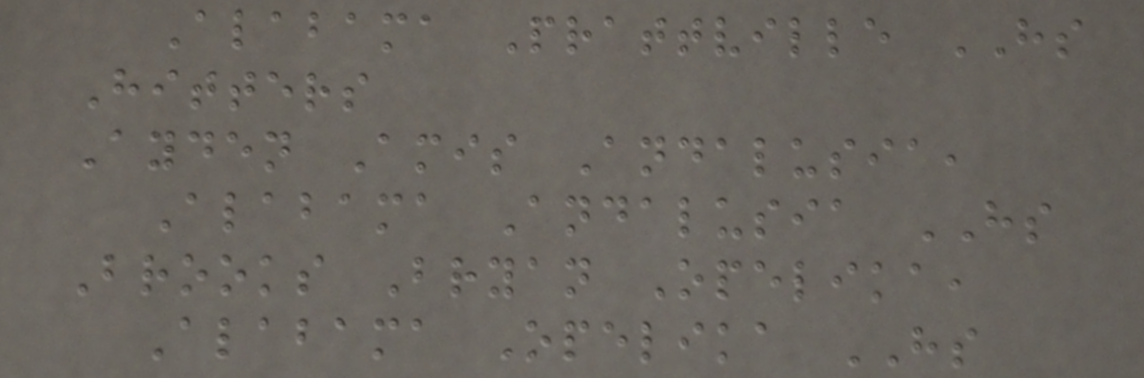Alabama Prattville HS
Hitters
Ayden Amis Andalusia,
Alabama Andalusia HS
Brooks Bryan Opelika,
Alabama Opelika HS
